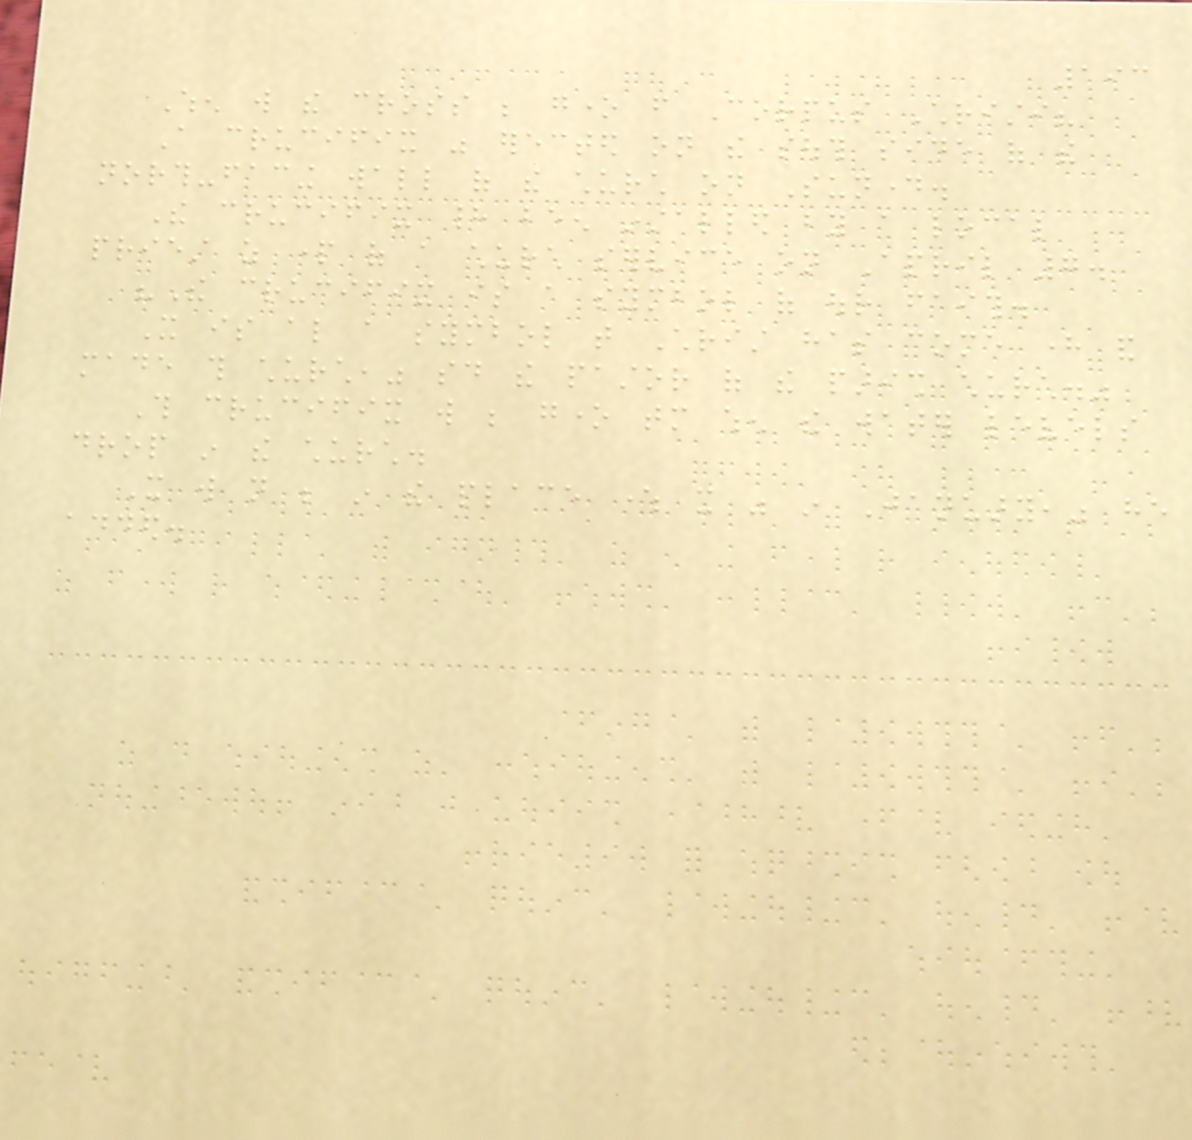193
When will the cross be gone from Corpus Christi?
A crucifix was erected on the south side of the
north-facing wall of the church on Sunday.
The crucifix had been installed by a local
priest as part of a church service on April 7.
"The crucifix is a symbol of our faith.
It is also a symbol that Christ has come here and
made this church," said the pastor of the parish church."
This crucifix will be gone tomorrow when the water levels
drop in the church.
It will not be in the place where it was in January," he
added.
